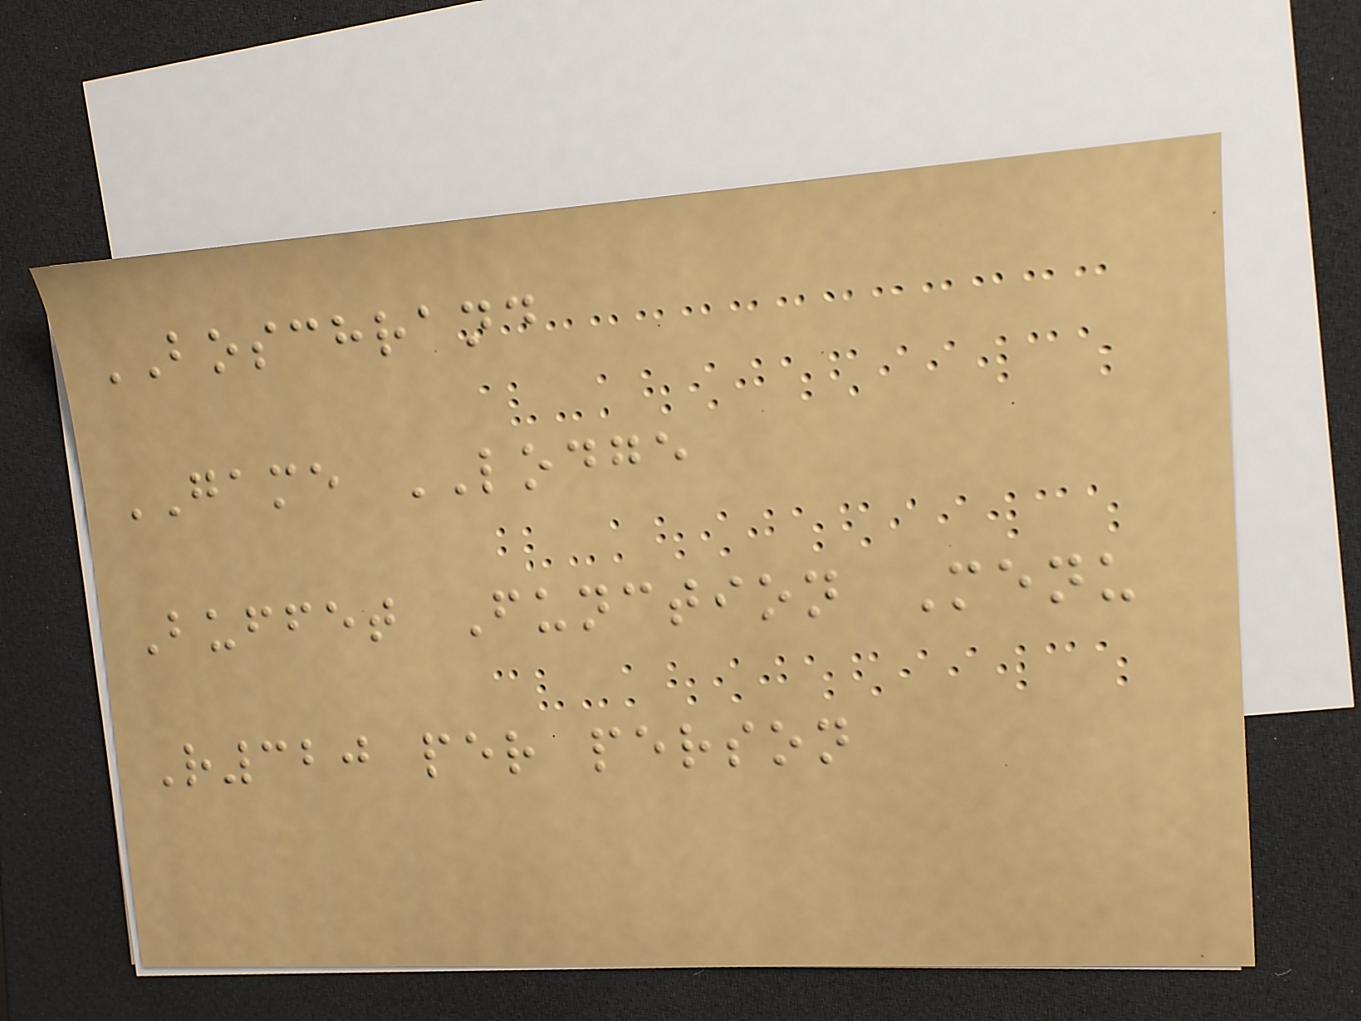BOSCHRAND
GAME LODGE
Buffet Function Menu
R320 per person
